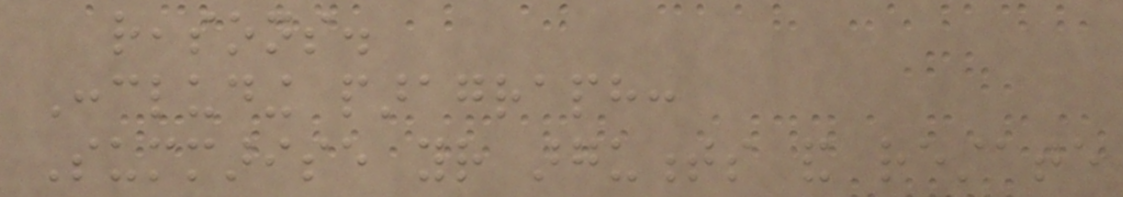reasons.
Concluding paragraph:
Summarise your arguments and restate
